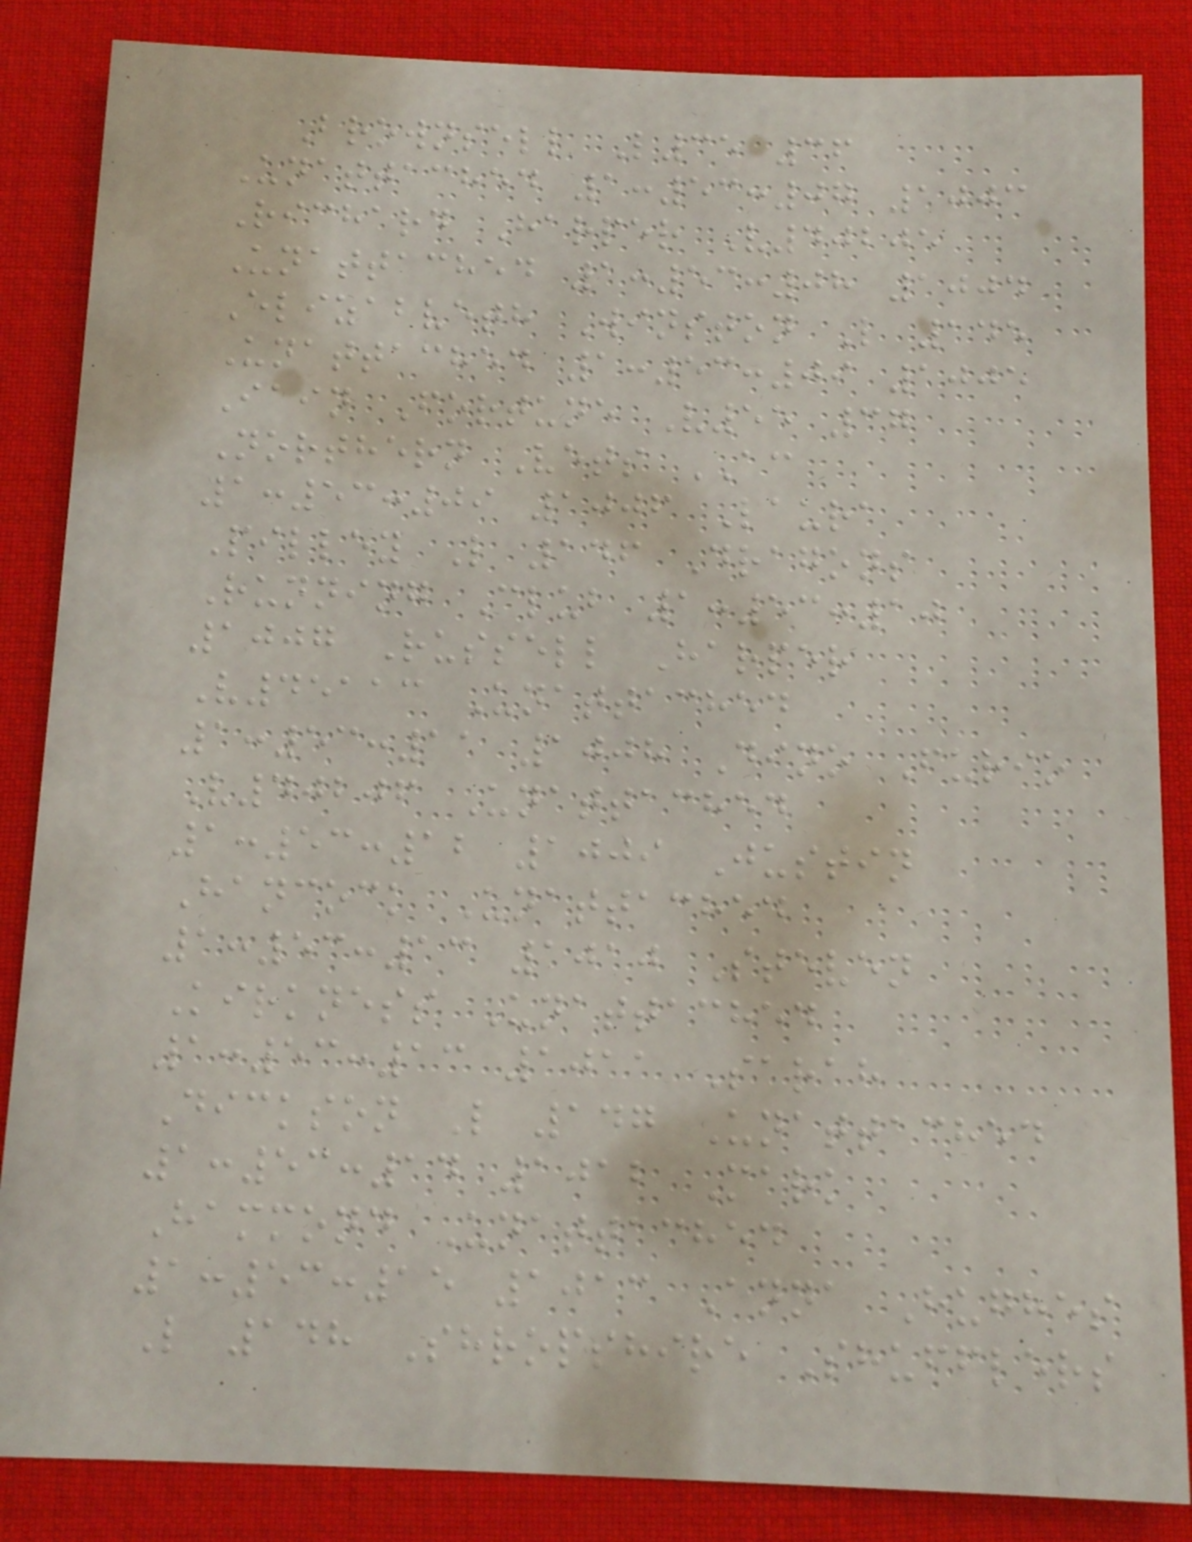Brownsell L35 36
Unattached 1:53:07 1003
Richard Harper V40205
Unattached 1:53:08 1004
Elizabveth Winston L 145
Unattached 1:53:09 1005
Iain Fortune V55 37
Northern Vets AC
1:53:09 1006 Laura
Pilley L 146 Dragons
Running Club 1:53:10
1007 Russell Harper
V45113 Unattached
1:53:11 1008 Dino Furio
V40206 Unattached
1:53:12 1009 Justin
Hancock Unattached
1:53:13 1010 Steven
Kirkness Unattached
1:53:13 1011 Sarah
Dickson L 147 Unattached
1:53:14 1012 Mark
Hammond Unattached
1:53:15 1013 Anna Hughes
L 148 Shropshire Shufflers
